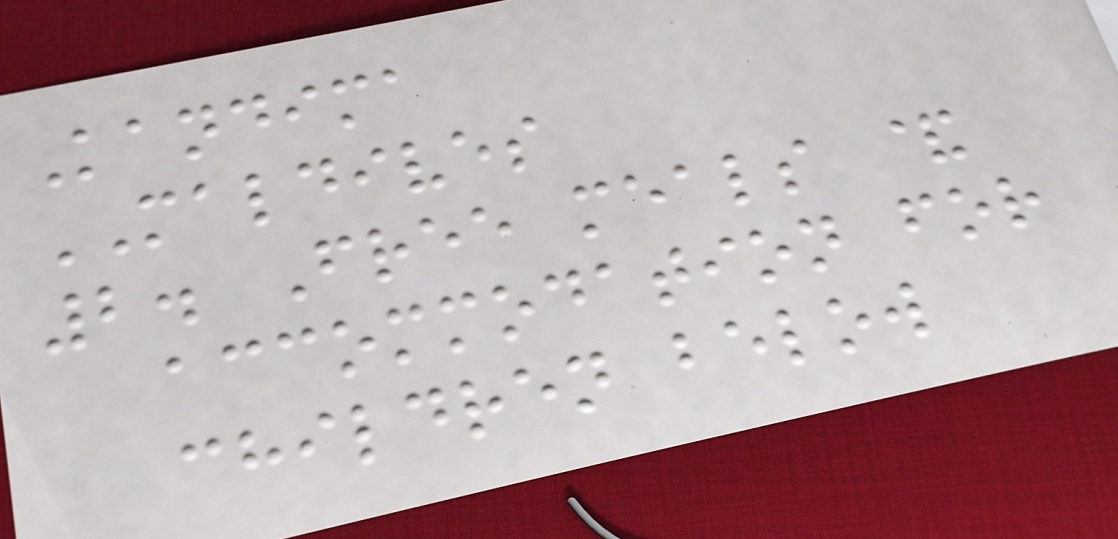Kandima
MALDIVES
2. Free meals &
accommodation for
children below
